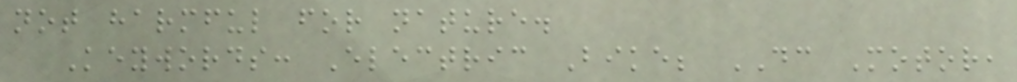not harmful for nature.
Keywords: Electric Bike; DC Motor,
